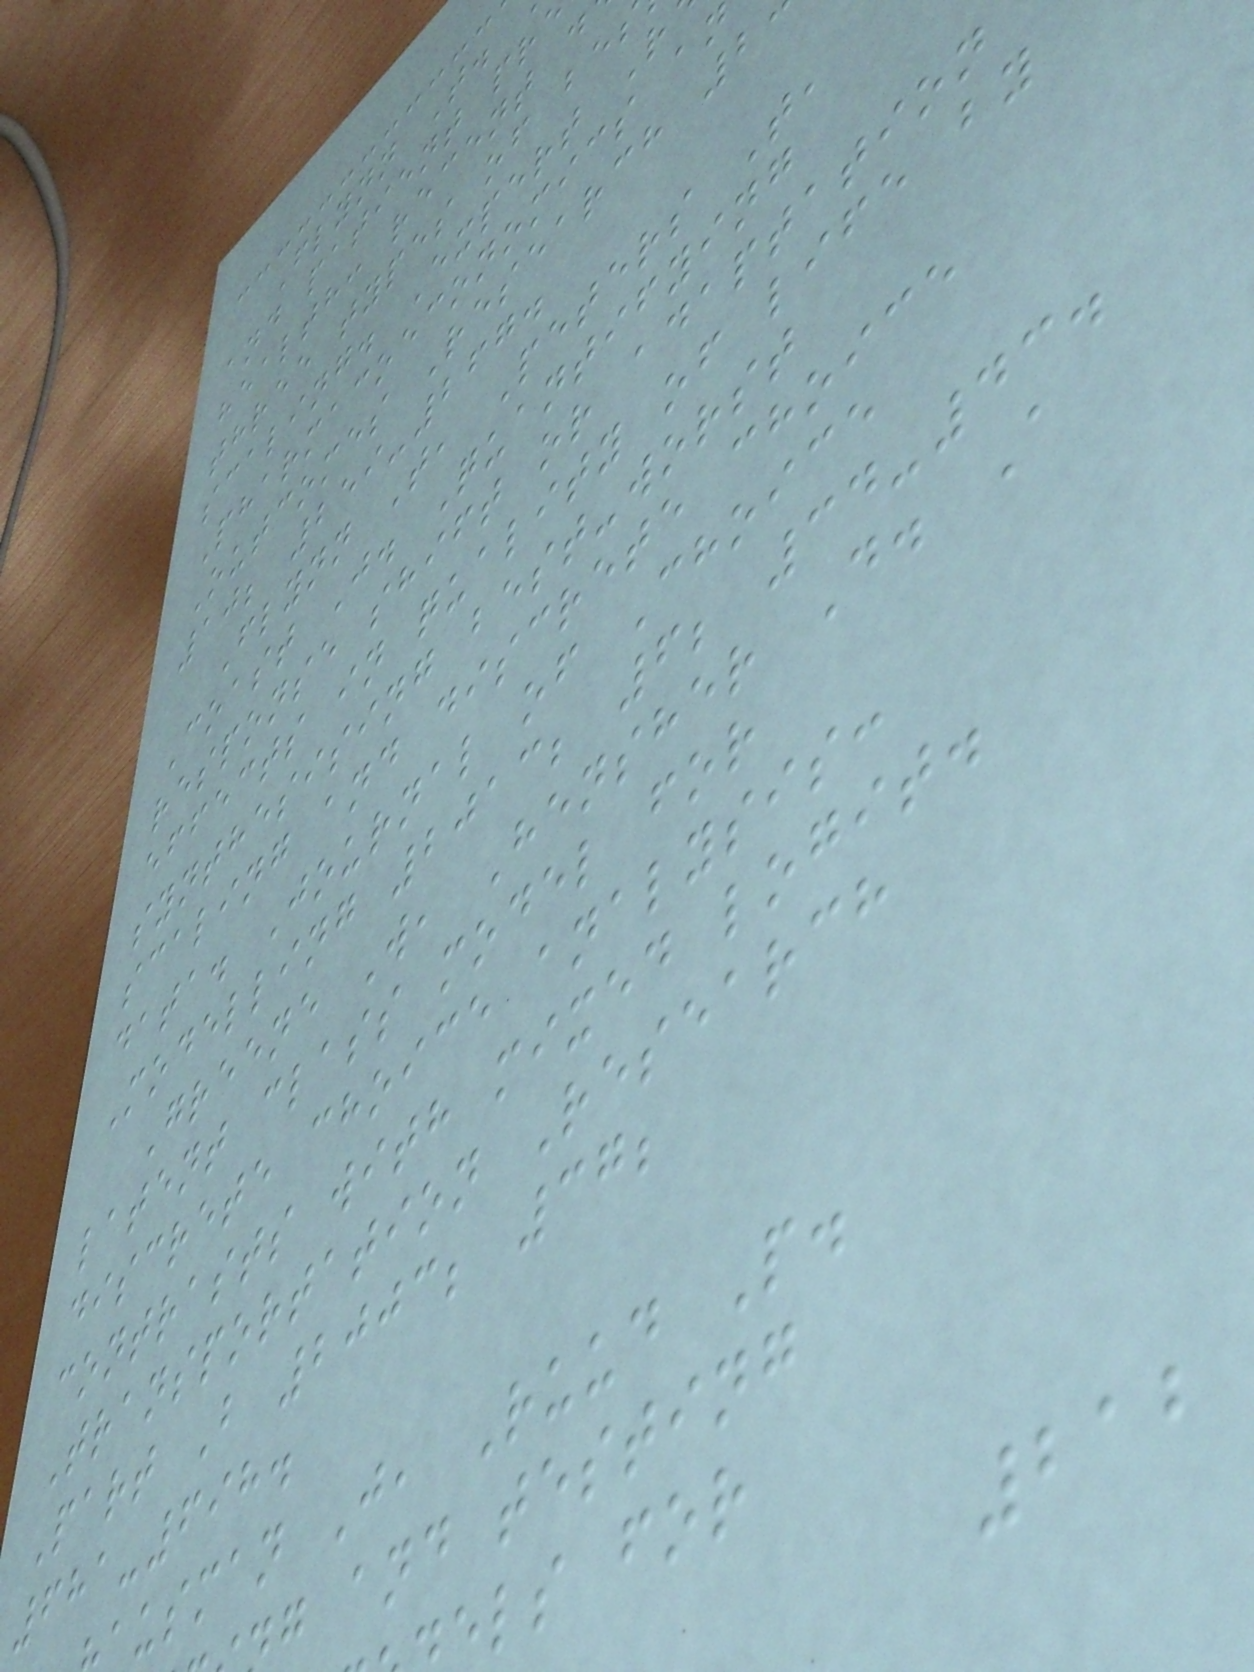Flynn T.
and patient pr
health: recent d
three types of be
scaling. Expert R
Pharmacoeconomics an
Outcomes Research 2
10; 259-267.
Flynn T, Peters T,
Coast J. Quantifying
response shift or adaptation
effects in quality of life by
synthesising best-worst
scaling and discrete choice
data. Journal of Choice
Modelling 2013; 6; 34-43.
Greene W, Hensher D. A
latent class model for
discrete choice analysis:
contrasts with mixed logit.
Transportation Research
Part B 2003; 37;
681-698.
usman J, Ruud P.
g and testing
els for
212
